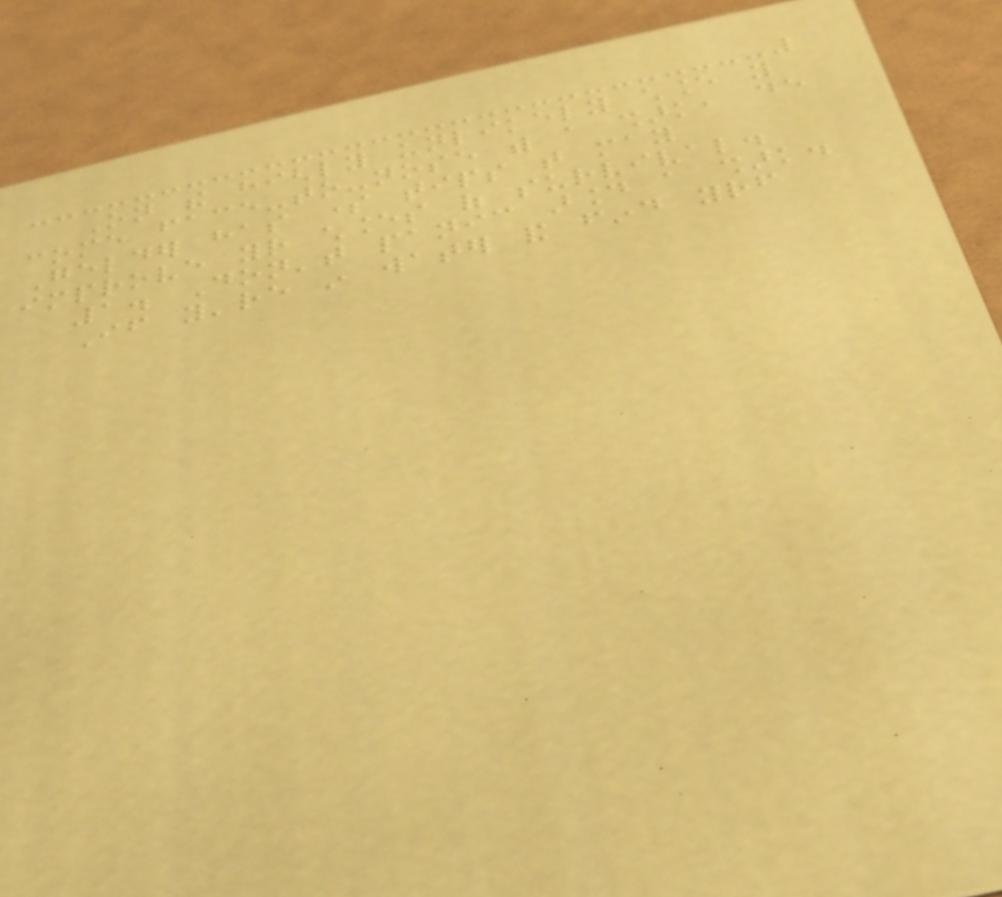On the highly unlikely chance you
come face-to-nose with a shark, de
Gelder has some tips that may
improve your chances of survival.
1. Don't panic around a shark.
If you're in water and find yourself
